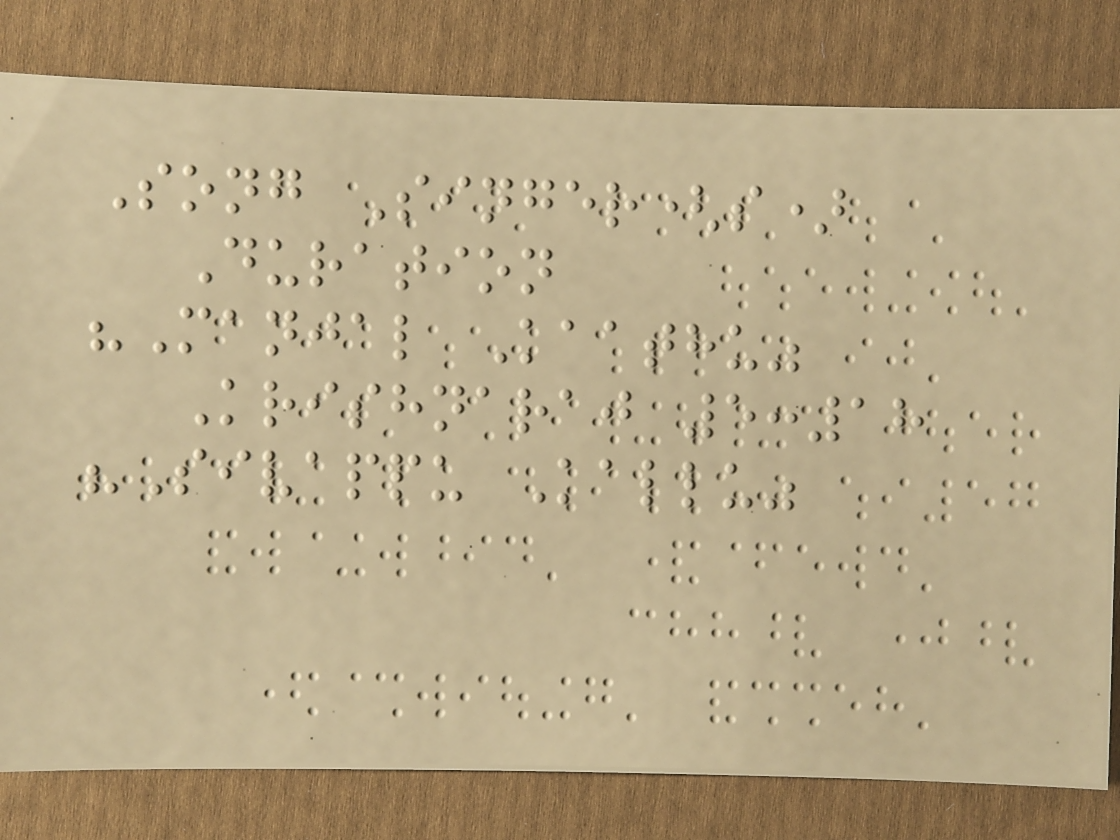Song Singer(s)
Duration
"Manjal Kaathu"
Krishnaraj 5:18
"Sivappu Kallu"
